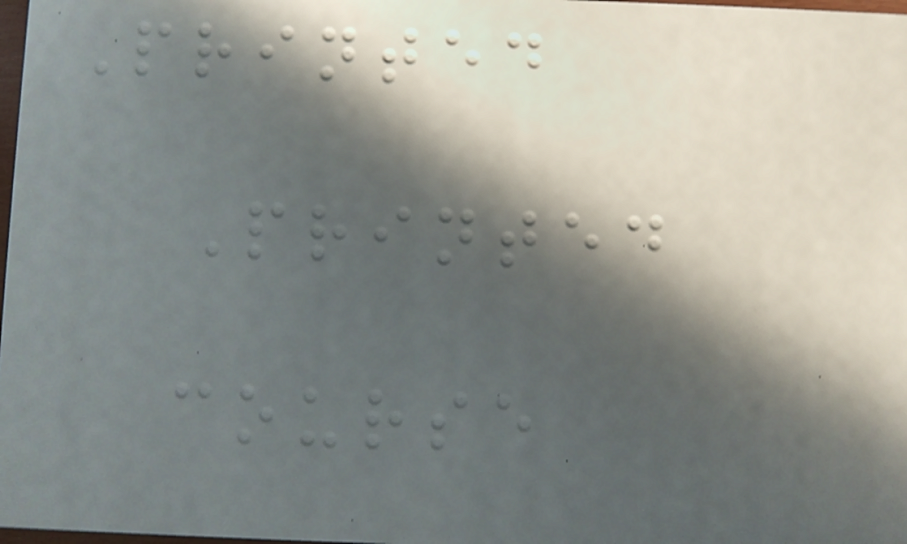Printed
Printed
course
